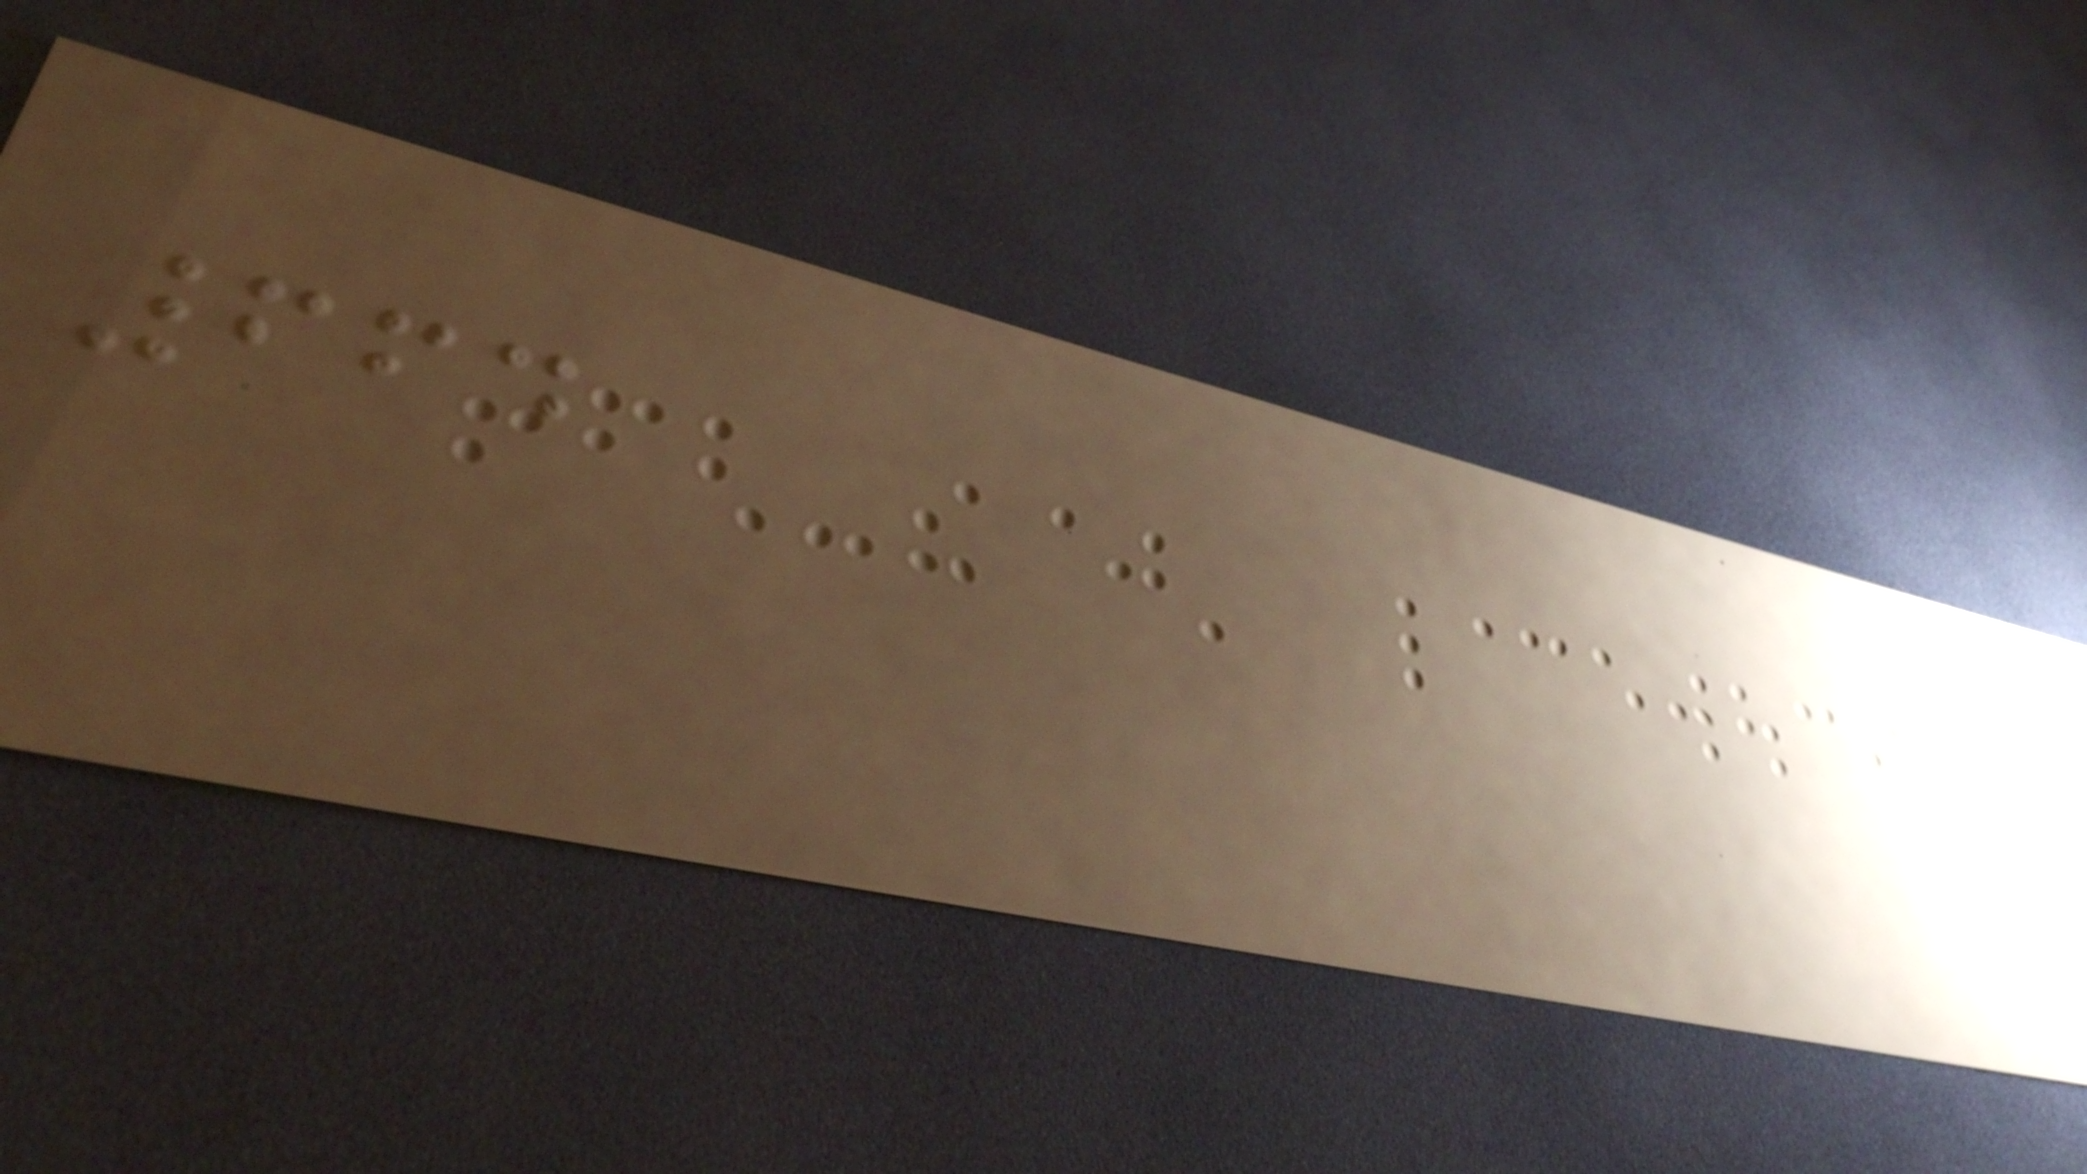664
